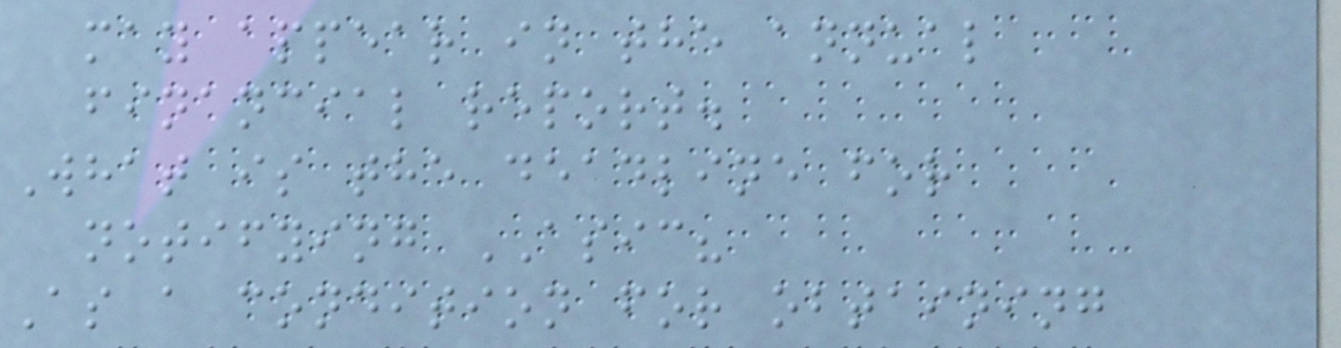may appear in the annual
financial report.
What is the deadline for
notifying ASIC?
As a condition for obtaining
